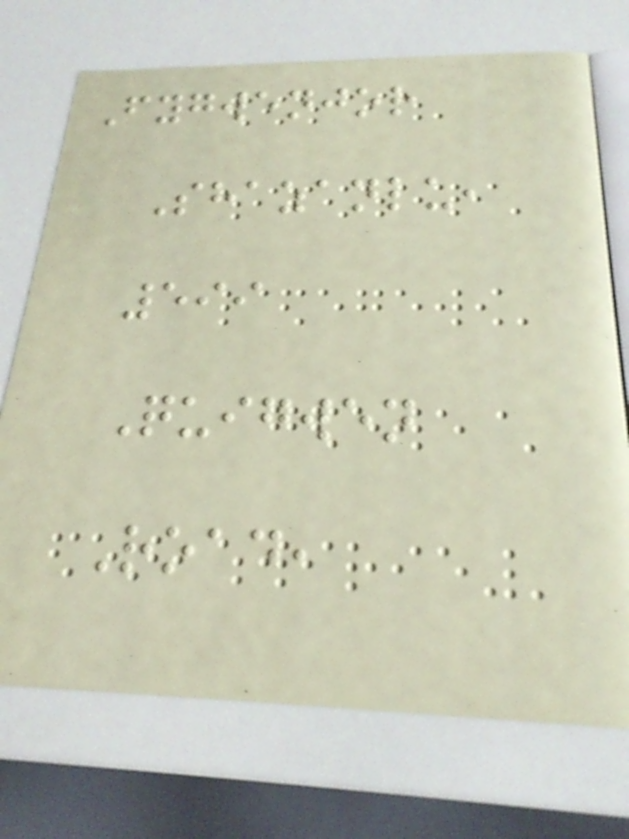Fygwenjor
Shazanlu,
599
Quigwen
Road,
